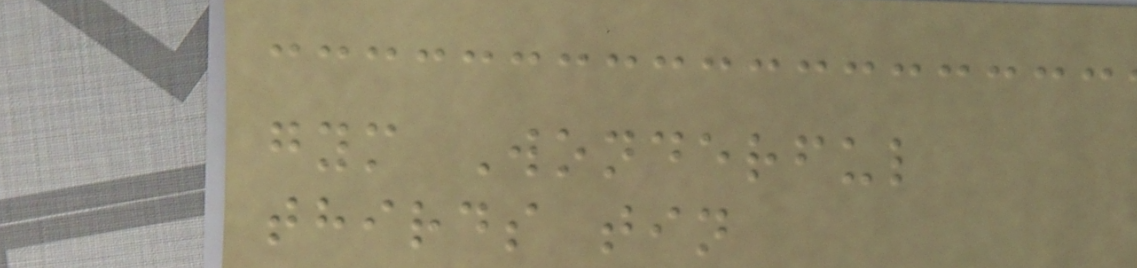gym Wonderful
thirds tin
